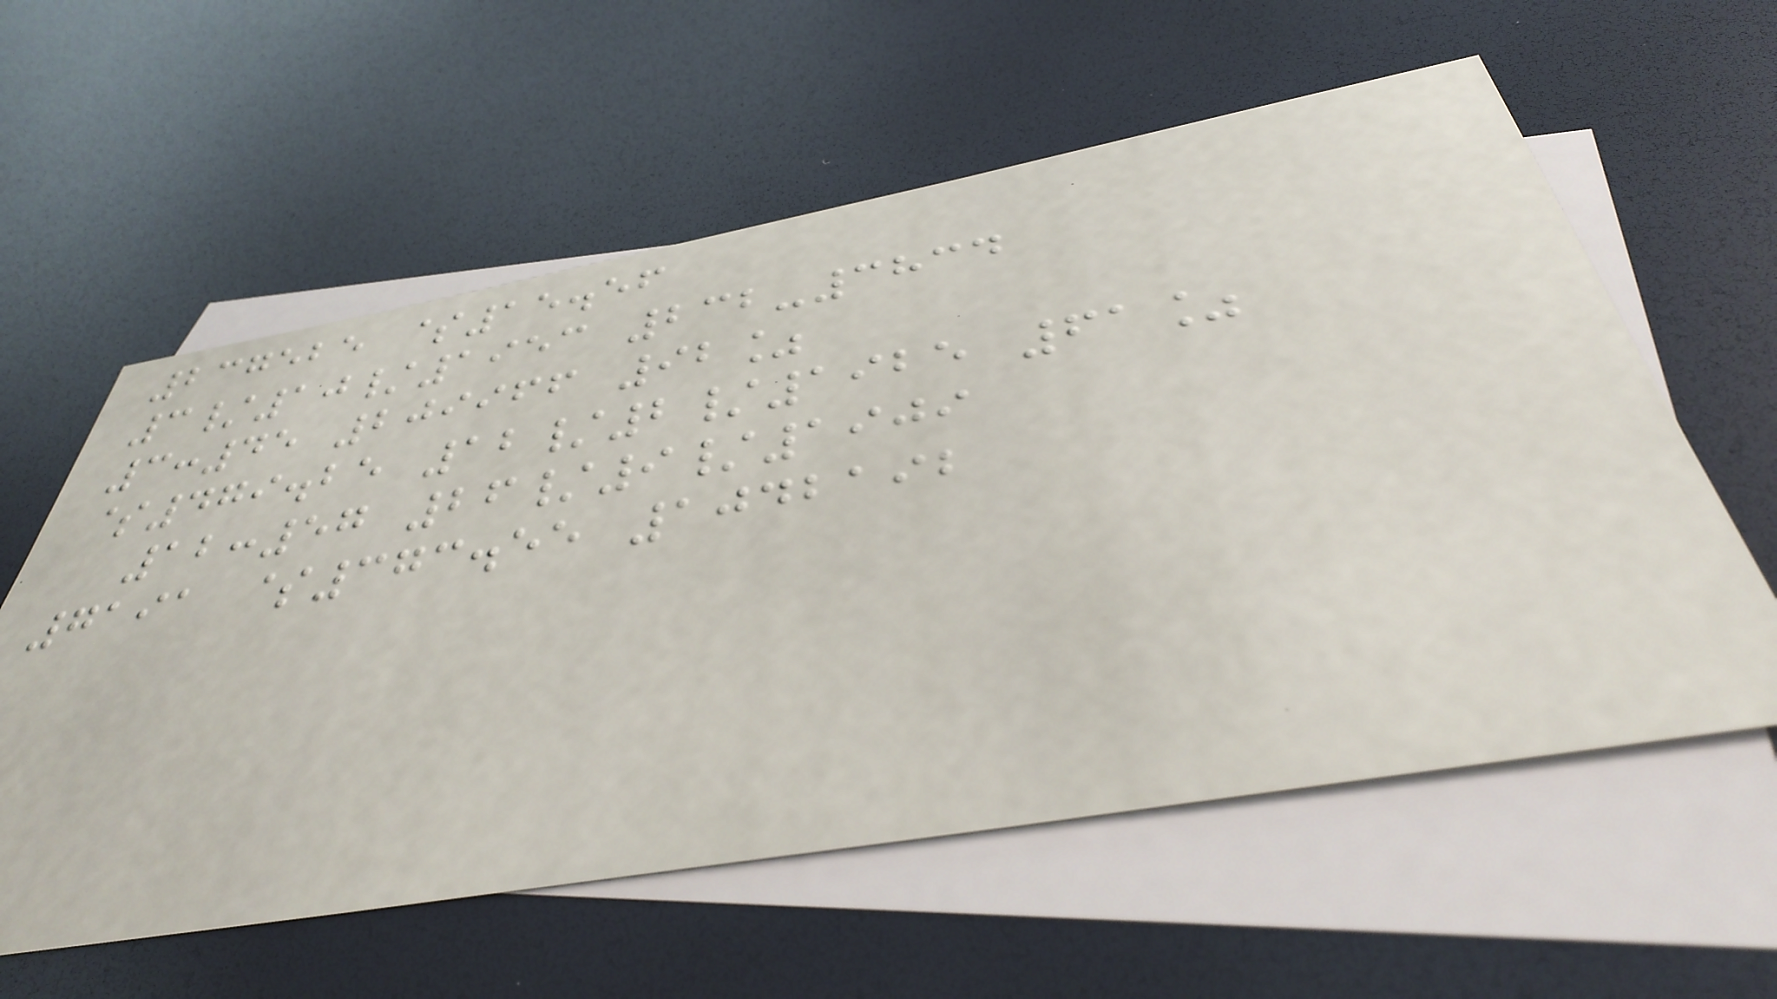237525 $15.56
3/10/1953 232-3834
3:45 209966 92%
$479.25 12/2/1925 61%
12:57 26/9/1909
7191 $373.55 1042192
